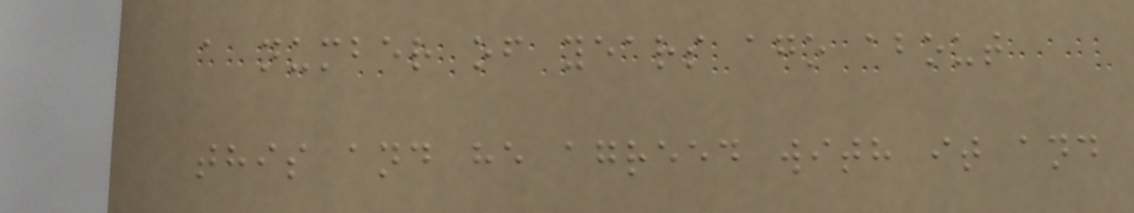a number of years ago about
this and he agreed with it and
